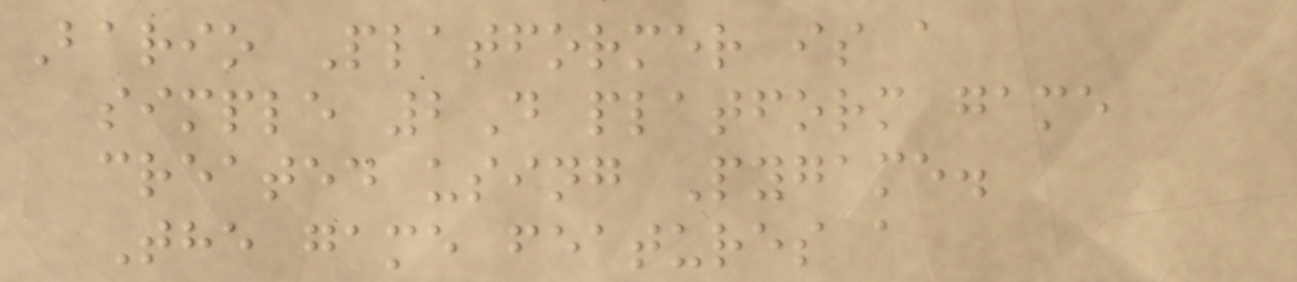Bario Platformer is a
simple 2D platform game
created using Pygame.
The game features a
